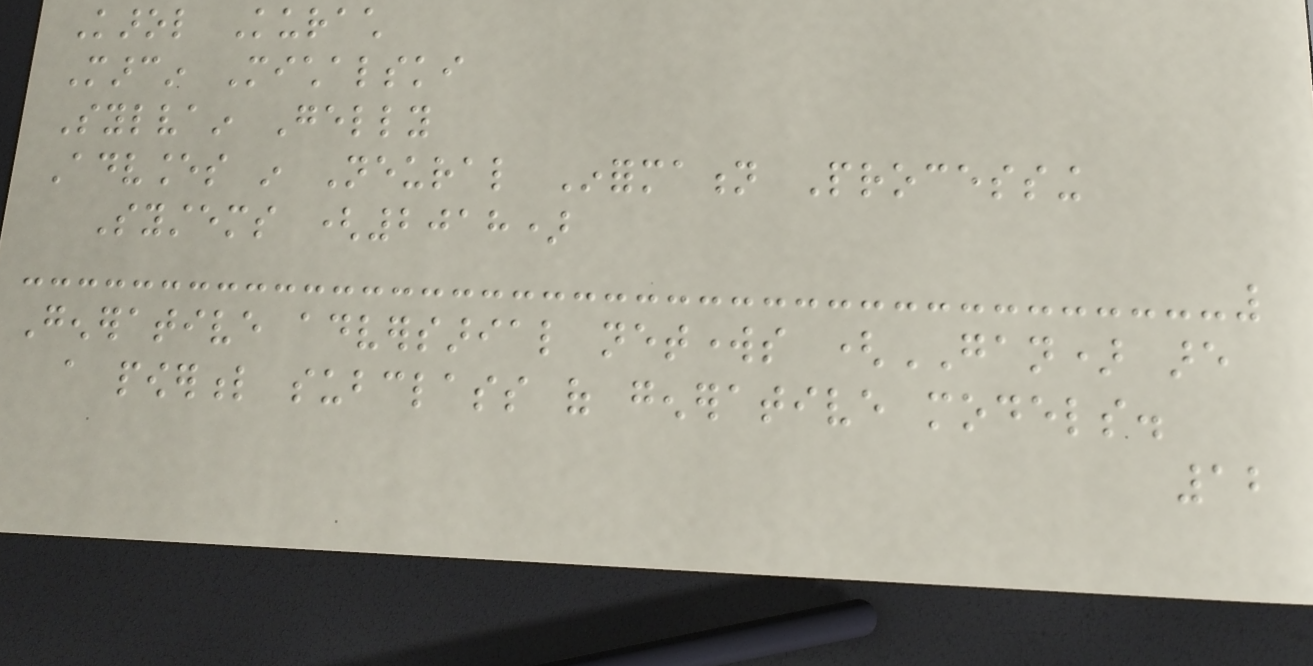Karol Kurach
Marcin Michalski
Sylvain Gelly
Advances in Neural Information Processing
Systems (2018)
Generative adversarial networks (GAN) are
a powerful subclass of generative models.
12
